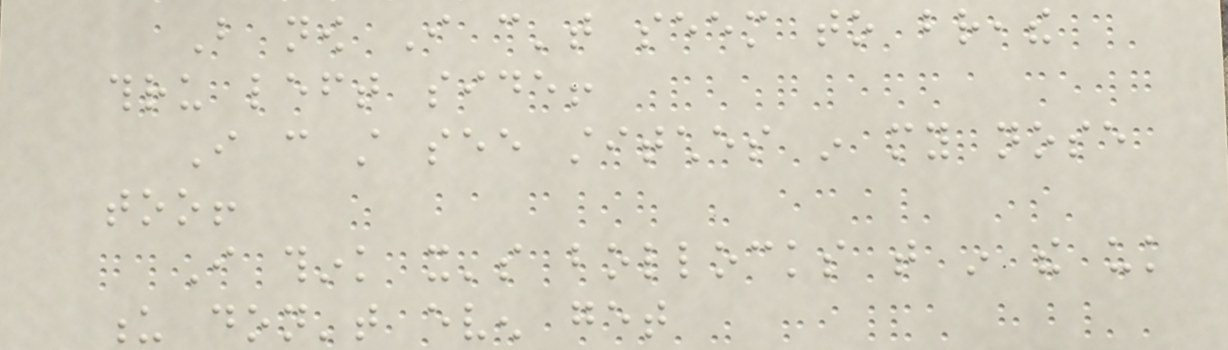But now I can't seem to breathe
thru left side!
I can still see stitches in my nose
too!
I think it's bollocks that in the uk
u don't even get
